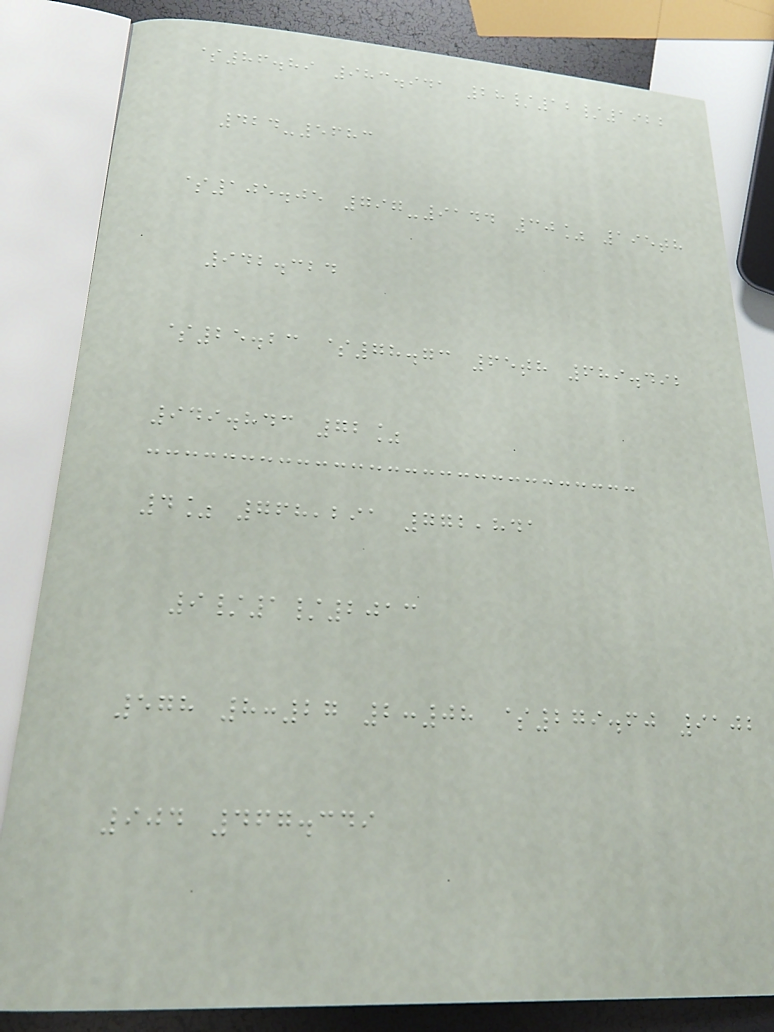$86.89 983.941 28/12/1922
424-5683
$105.05 797-9144 30% 195th
942.324
$25.23 $78.73 65th 689.492
949.843 72%
4% 768,291 772,841
9/1/2013
578 8:27 2:08 $279.60 9102
904 467.349
